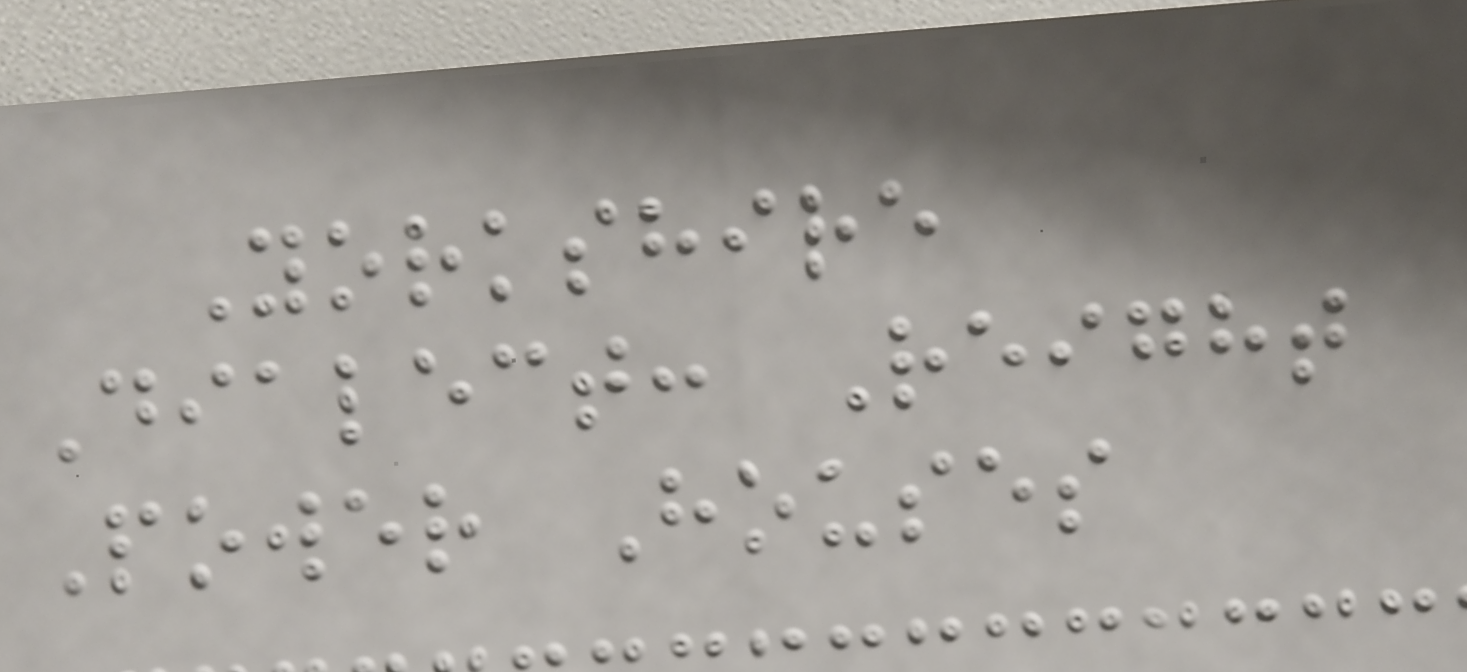Yorkshire
Dialect: Reight
Power Houses
